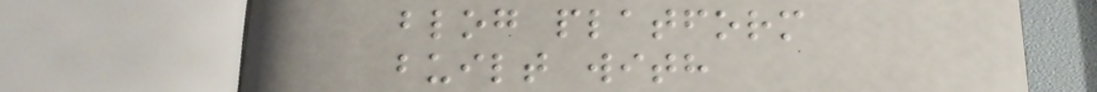blog platform
built with
